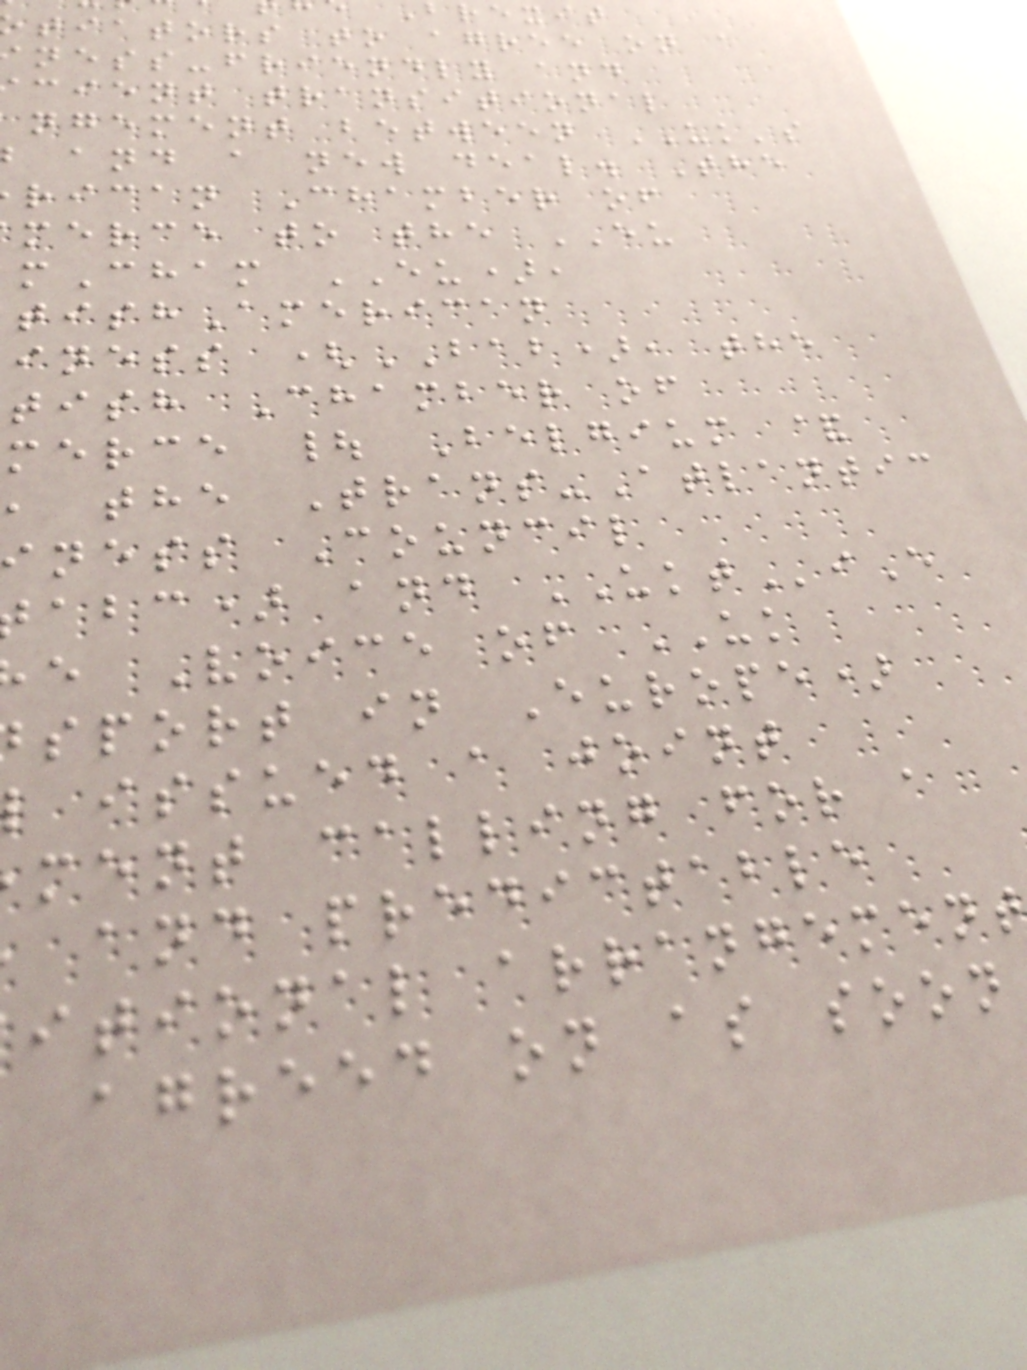brexit
tiators to agree on a
ness-friendly and
cient transitional
ngement between UK's
and a new deal. The
rican Chamber of
merce to the EU
mCham EU),
tishAmerican
iness (BAB), the
tish Chamber of
merce | Belgium &
, the Trans-Atlantic
iness Council
abc) and UKTiE
e Voice of UK
sport in Europe)
issued a joint
ment calling for a
and predictable
itional arrangement
agreed on as soon
